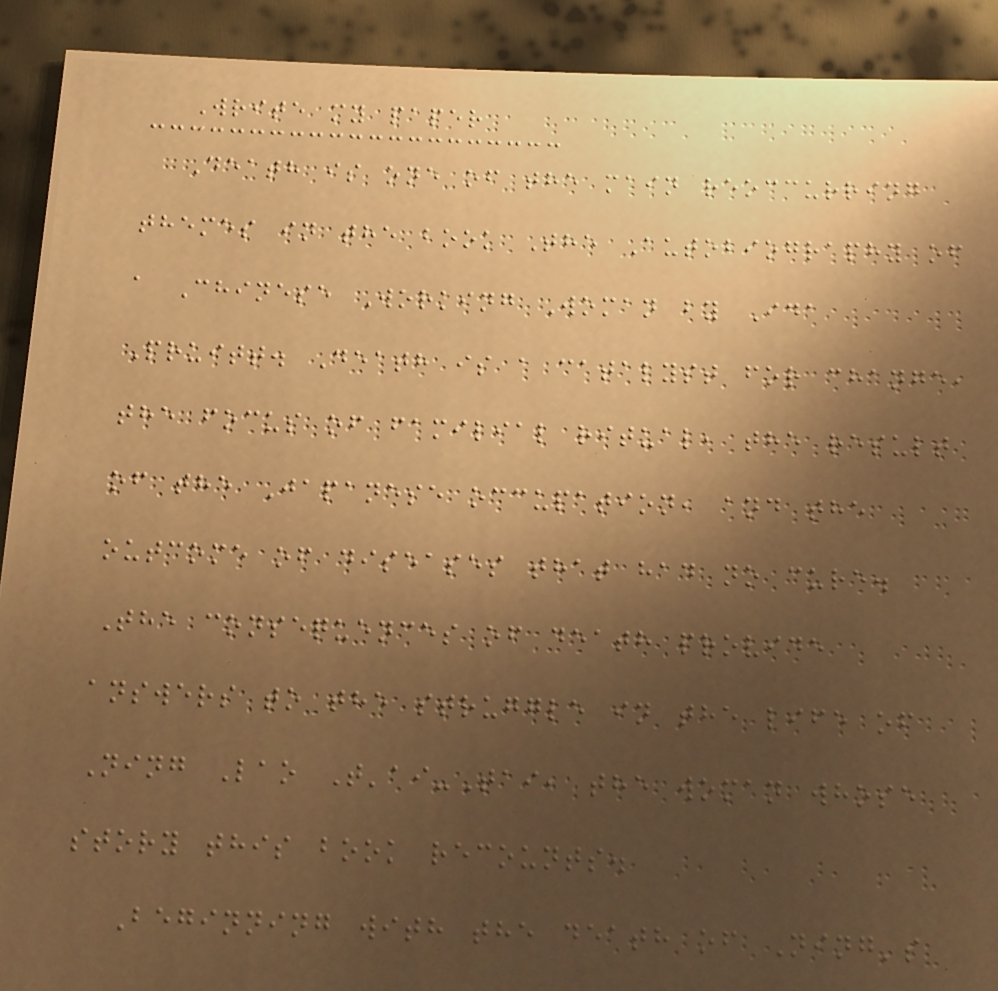Write my paper
Death is one of the main reoccurring
themes in the book The Autobiography of
a Chinese Working Woman by Ida
Pruitt. Death is a catalyst for change,
the focus of familial ritual, the result
of the Japanese occupation, and the
outcome of diseases that had no cure.
The consequences of death provide
answers to the struggle in the life of
Ning Lao T'ai-Tai, the woman whose
story this book recounts.
Beginning with the death of Ning's
